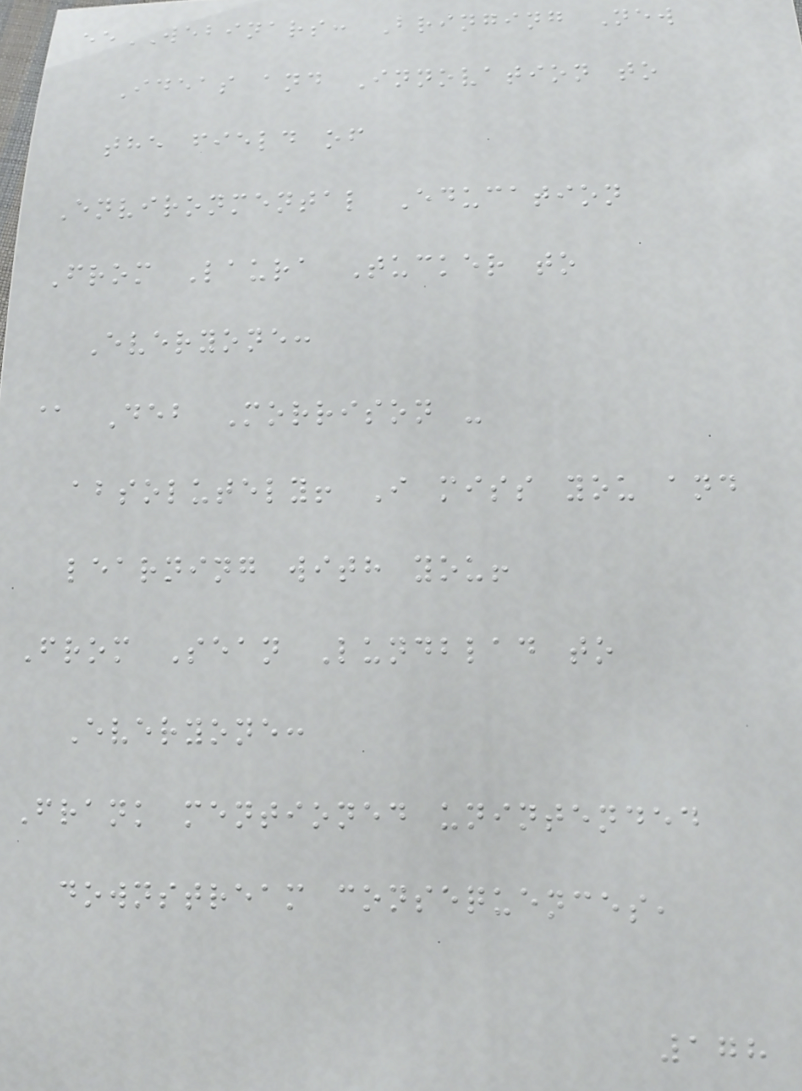eeWEBINARS: Bringing New
Ideas and Innovation to
the field of
Environmental Education
From Laura Tucker to
Everyone:
@ Deb Morrison -
absolutely! I miss you and
learning with you!
From Sean Lundblad to
Everyone:
Frank mentioned unintended
downstream consequences,
178
